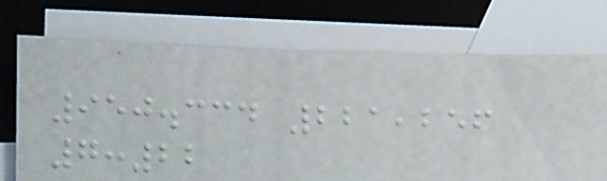950.334 221,256
7:22
